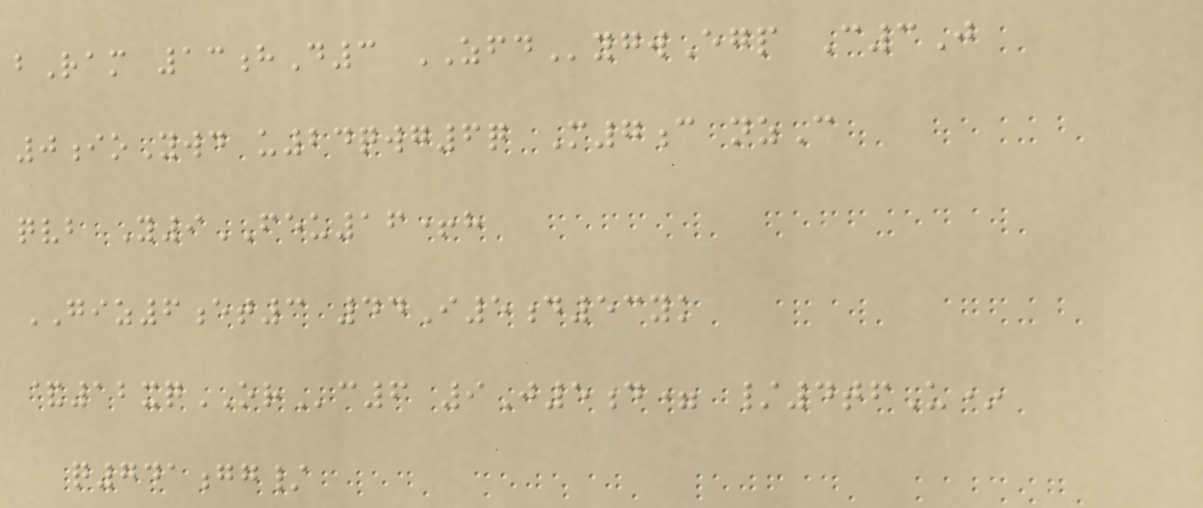bRam 13hD3 ZFDygwEgp C3J
0ioYwd u24qwg6q M7c nzC
qvb Y9FEU16+h
GIZ6et3 44I5d53yk
&12xqORc6 9J5d= /4tfU*
q741gg/
